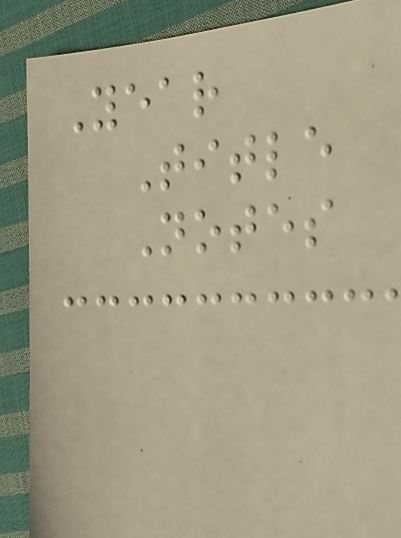Year
Title
Notes
